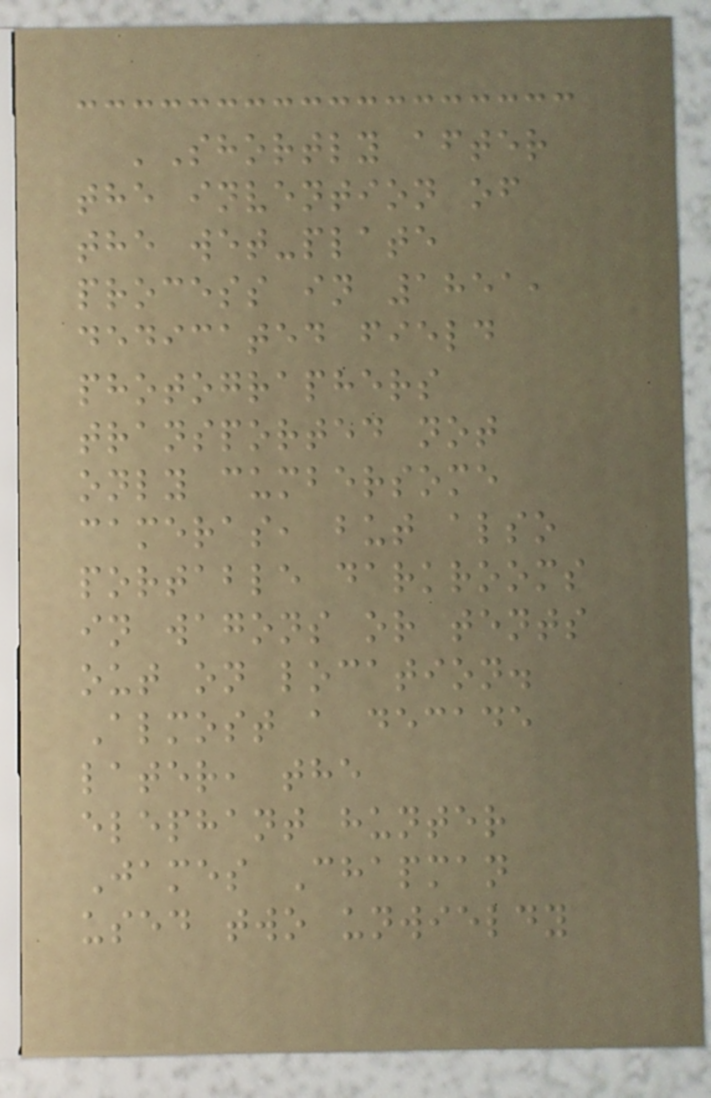'Shortly after
the invention of
the wet-plate
process in 1851,
dedicated field
photographers
transported not
only cumbersome
cameras, but also
portable darkrooms
in wagons or tents
out on location.
Almost a decade
later, the
elephant hunter
James Chapman
used two unwieldy
